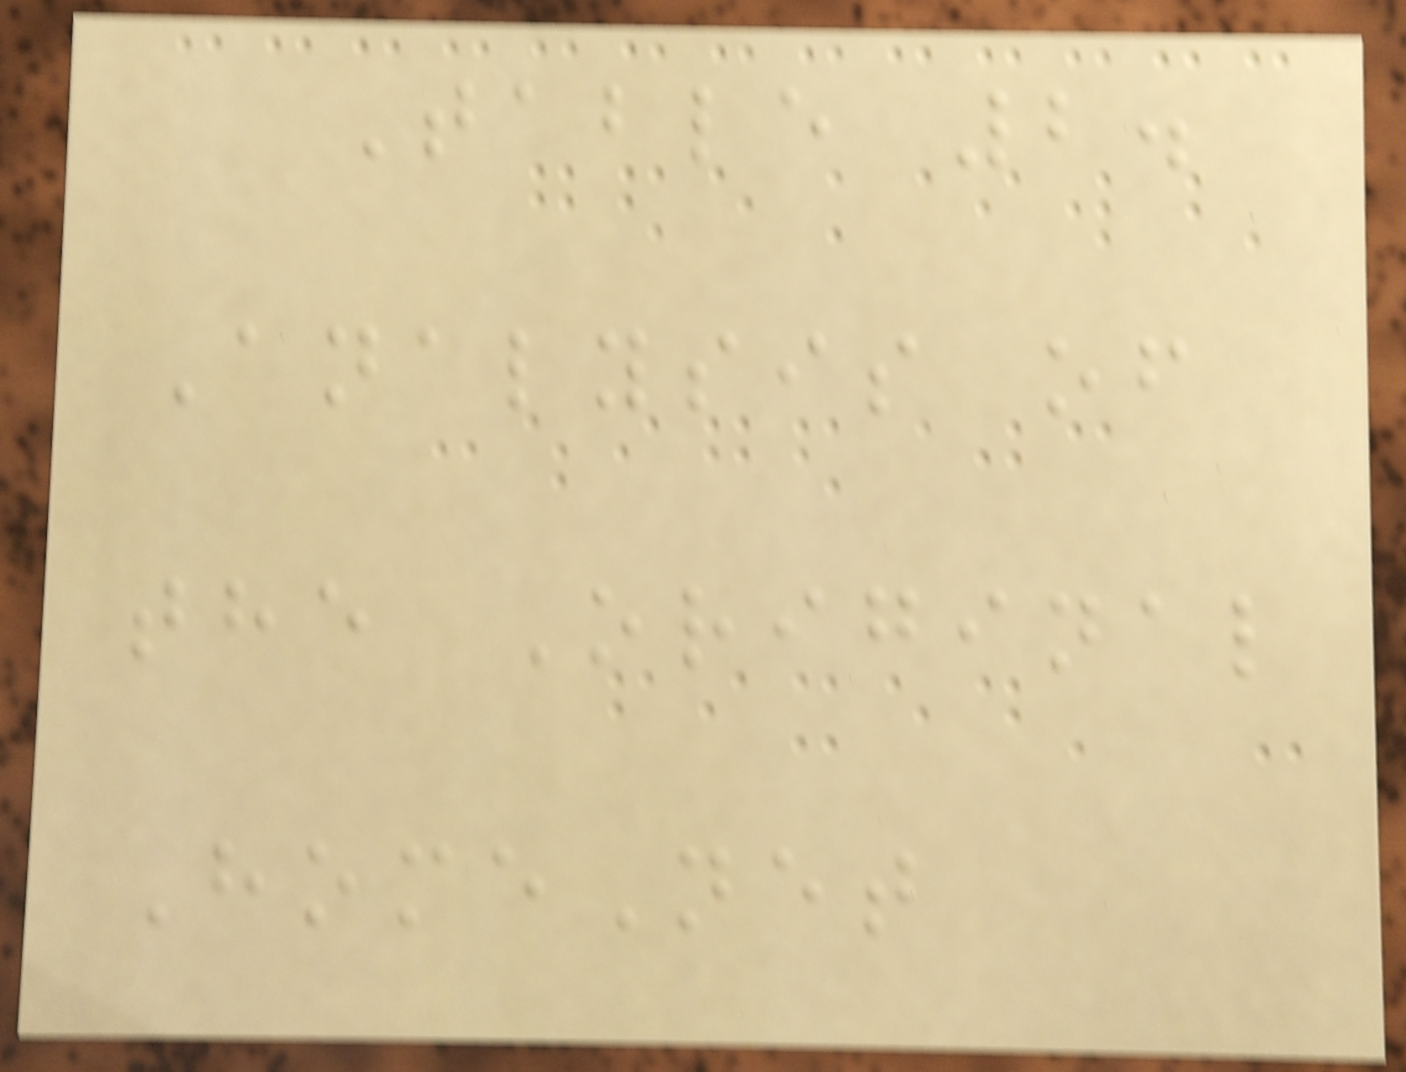Table 2.
Analysis of
the Original
HomeNet
